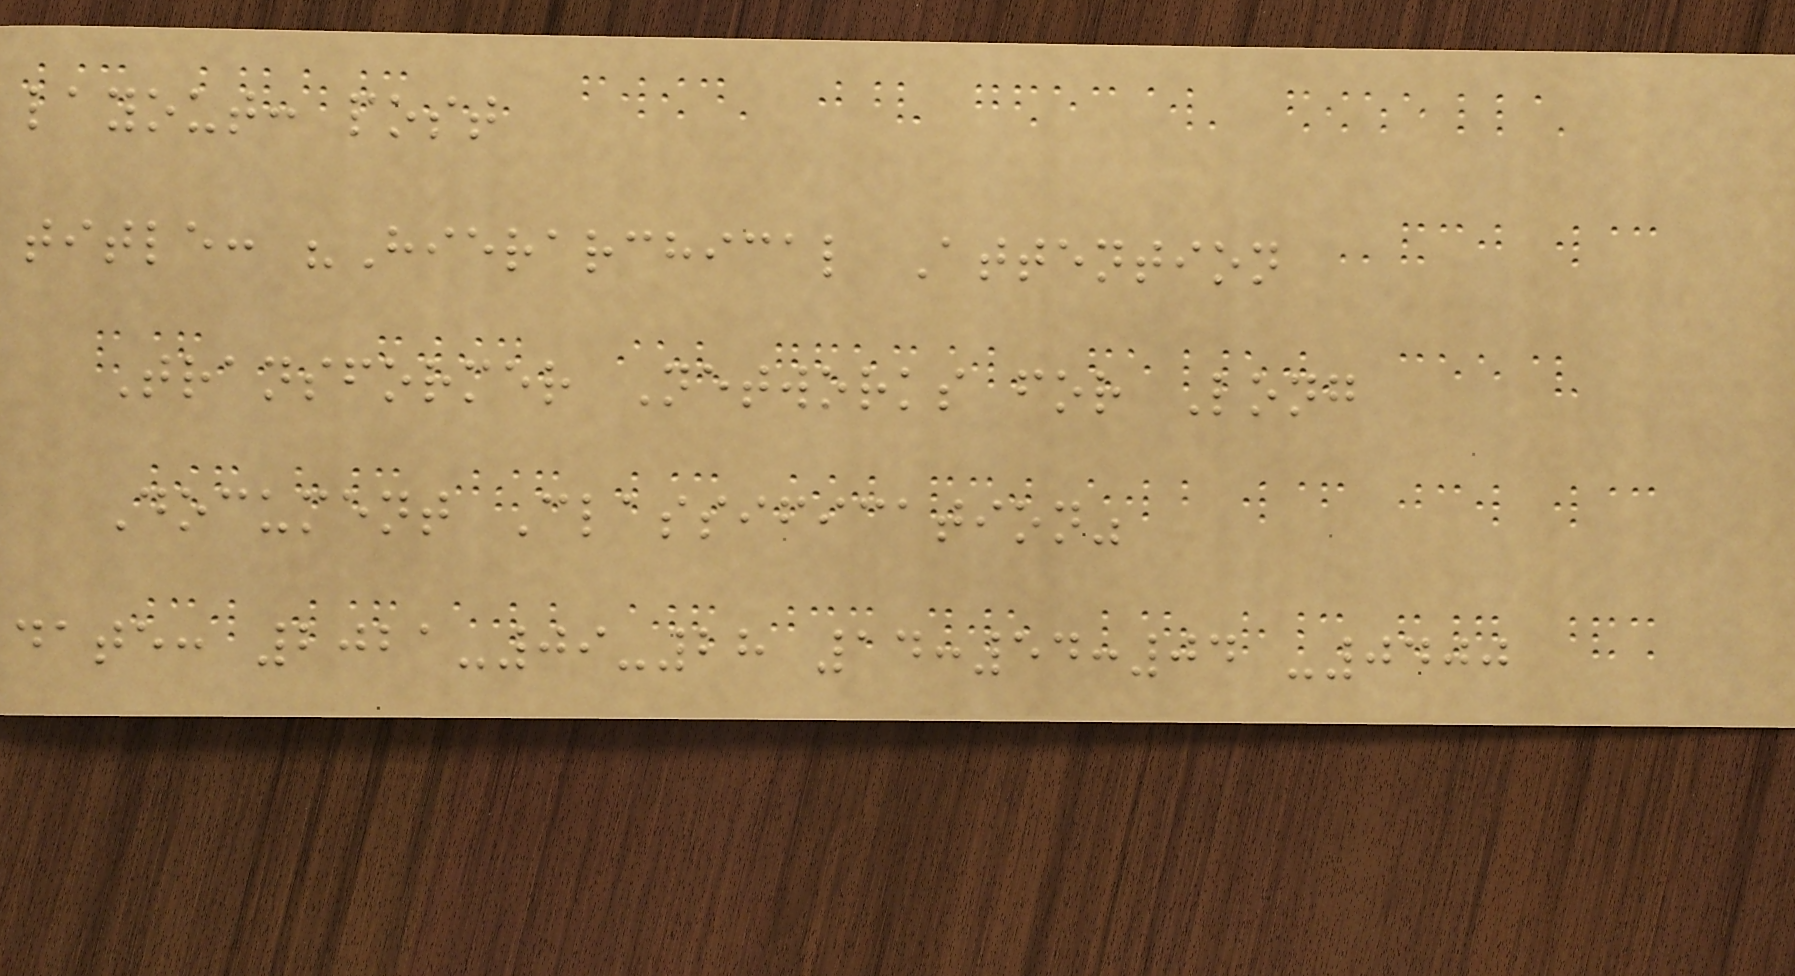layout: post
title: "Hierarchical Attention
Transformer Networks for Long
Document Classification"
date: 2021-09-28 14:54:04 -0400
